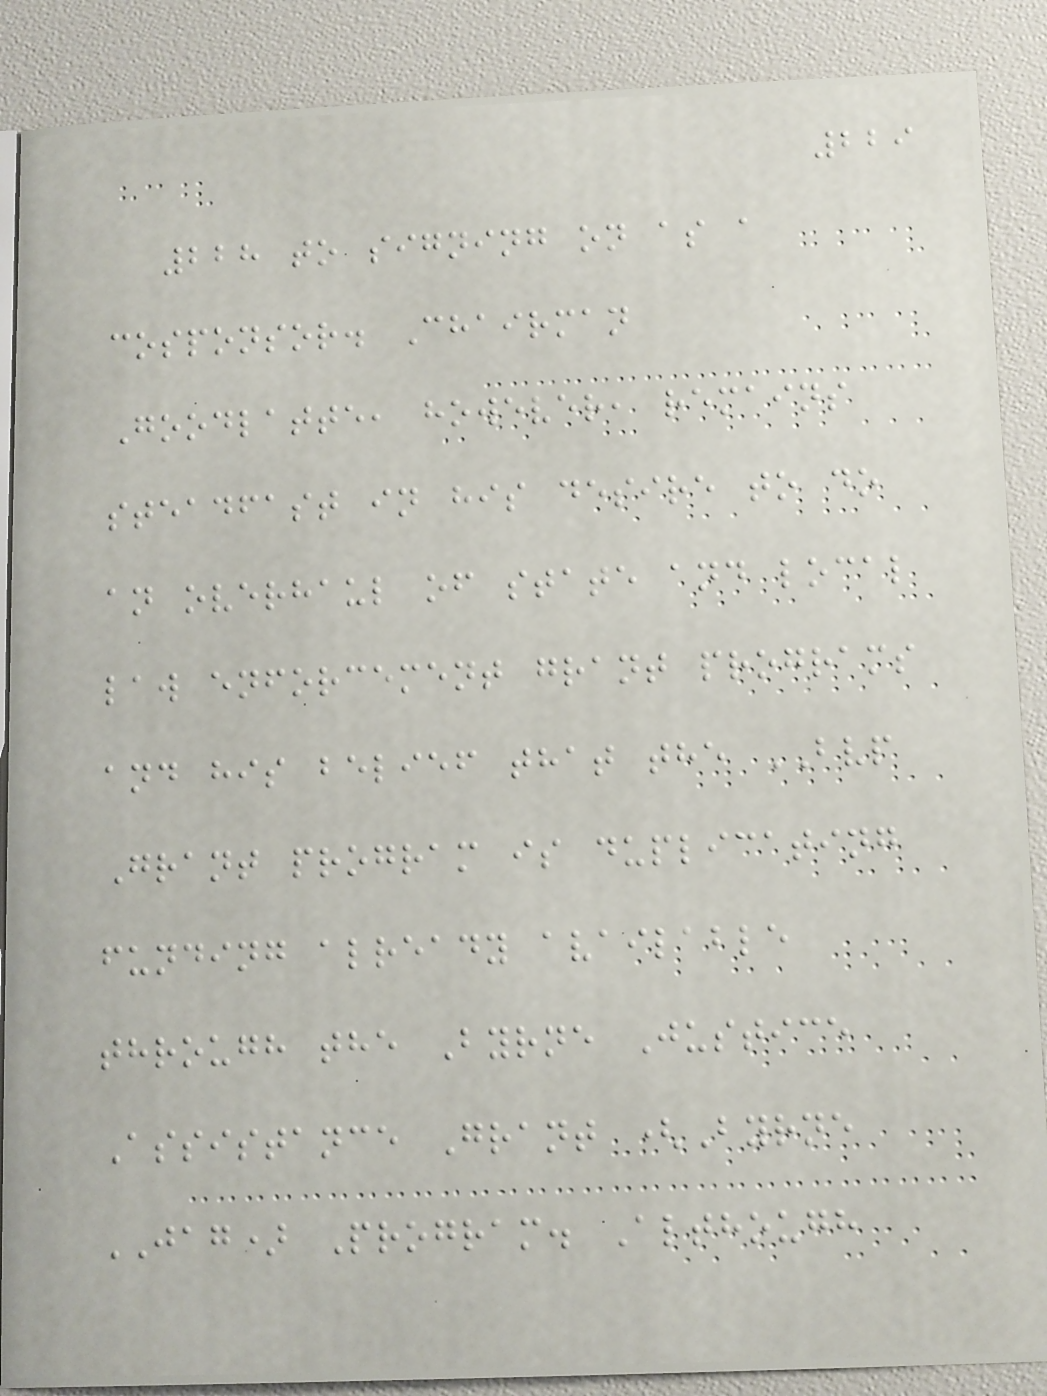229
228 to signing on as a
cosponsor. Chairman
Goodlatte, however, remains
steadfast in his desire to do
an overhaul of state and local
law enforcement grant programs
and his belief that the BVP
Grant program is duplicating
funding already available
through the Byrne Justice
Assistance Grant (Byrne
JAG) Program. Although
